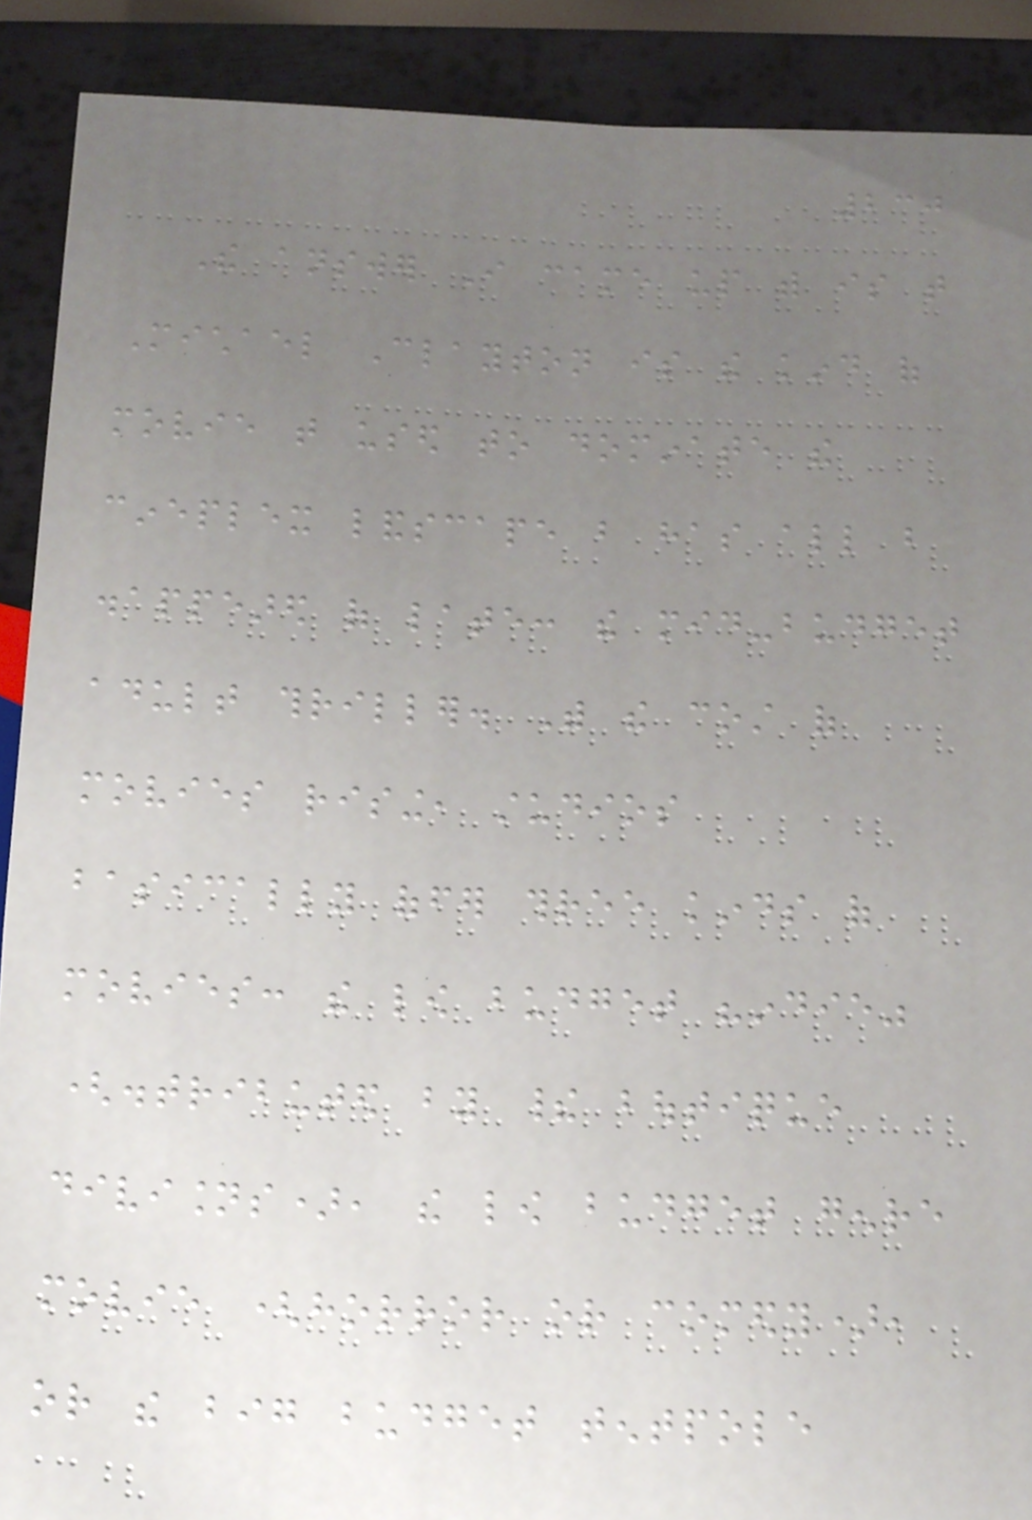230
The answer I came up with is that
Michael Clayton is the kind of
movie that used to dominate the
cineplex landscape but has all but
disappeared of late: the mid-budget
adult thriller. With the cost of
movies rising, studios
basically offer three kinds of
movies: the low budget "indie"
(distributed by their boutique
divisions), the low budget genre
movie (horror or comedy),
or the big budget tentpole
